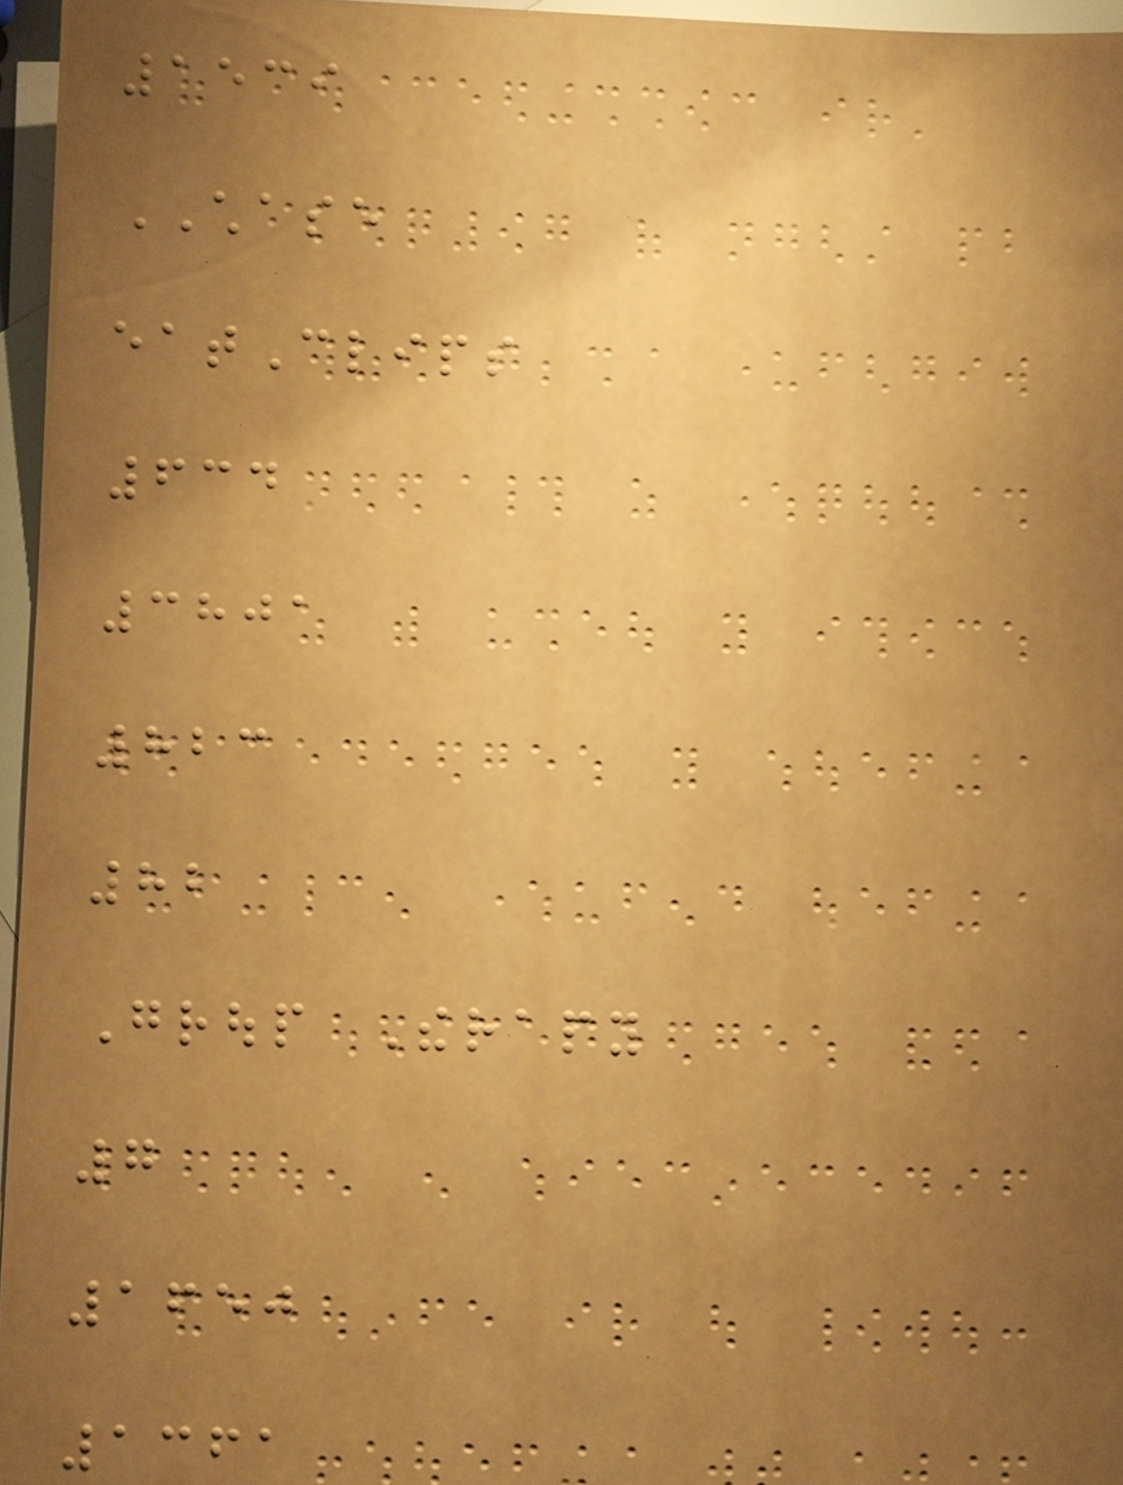1539
CHASE
eatClips
634
3801
823
82
Group Therapy
7
1650
1361
